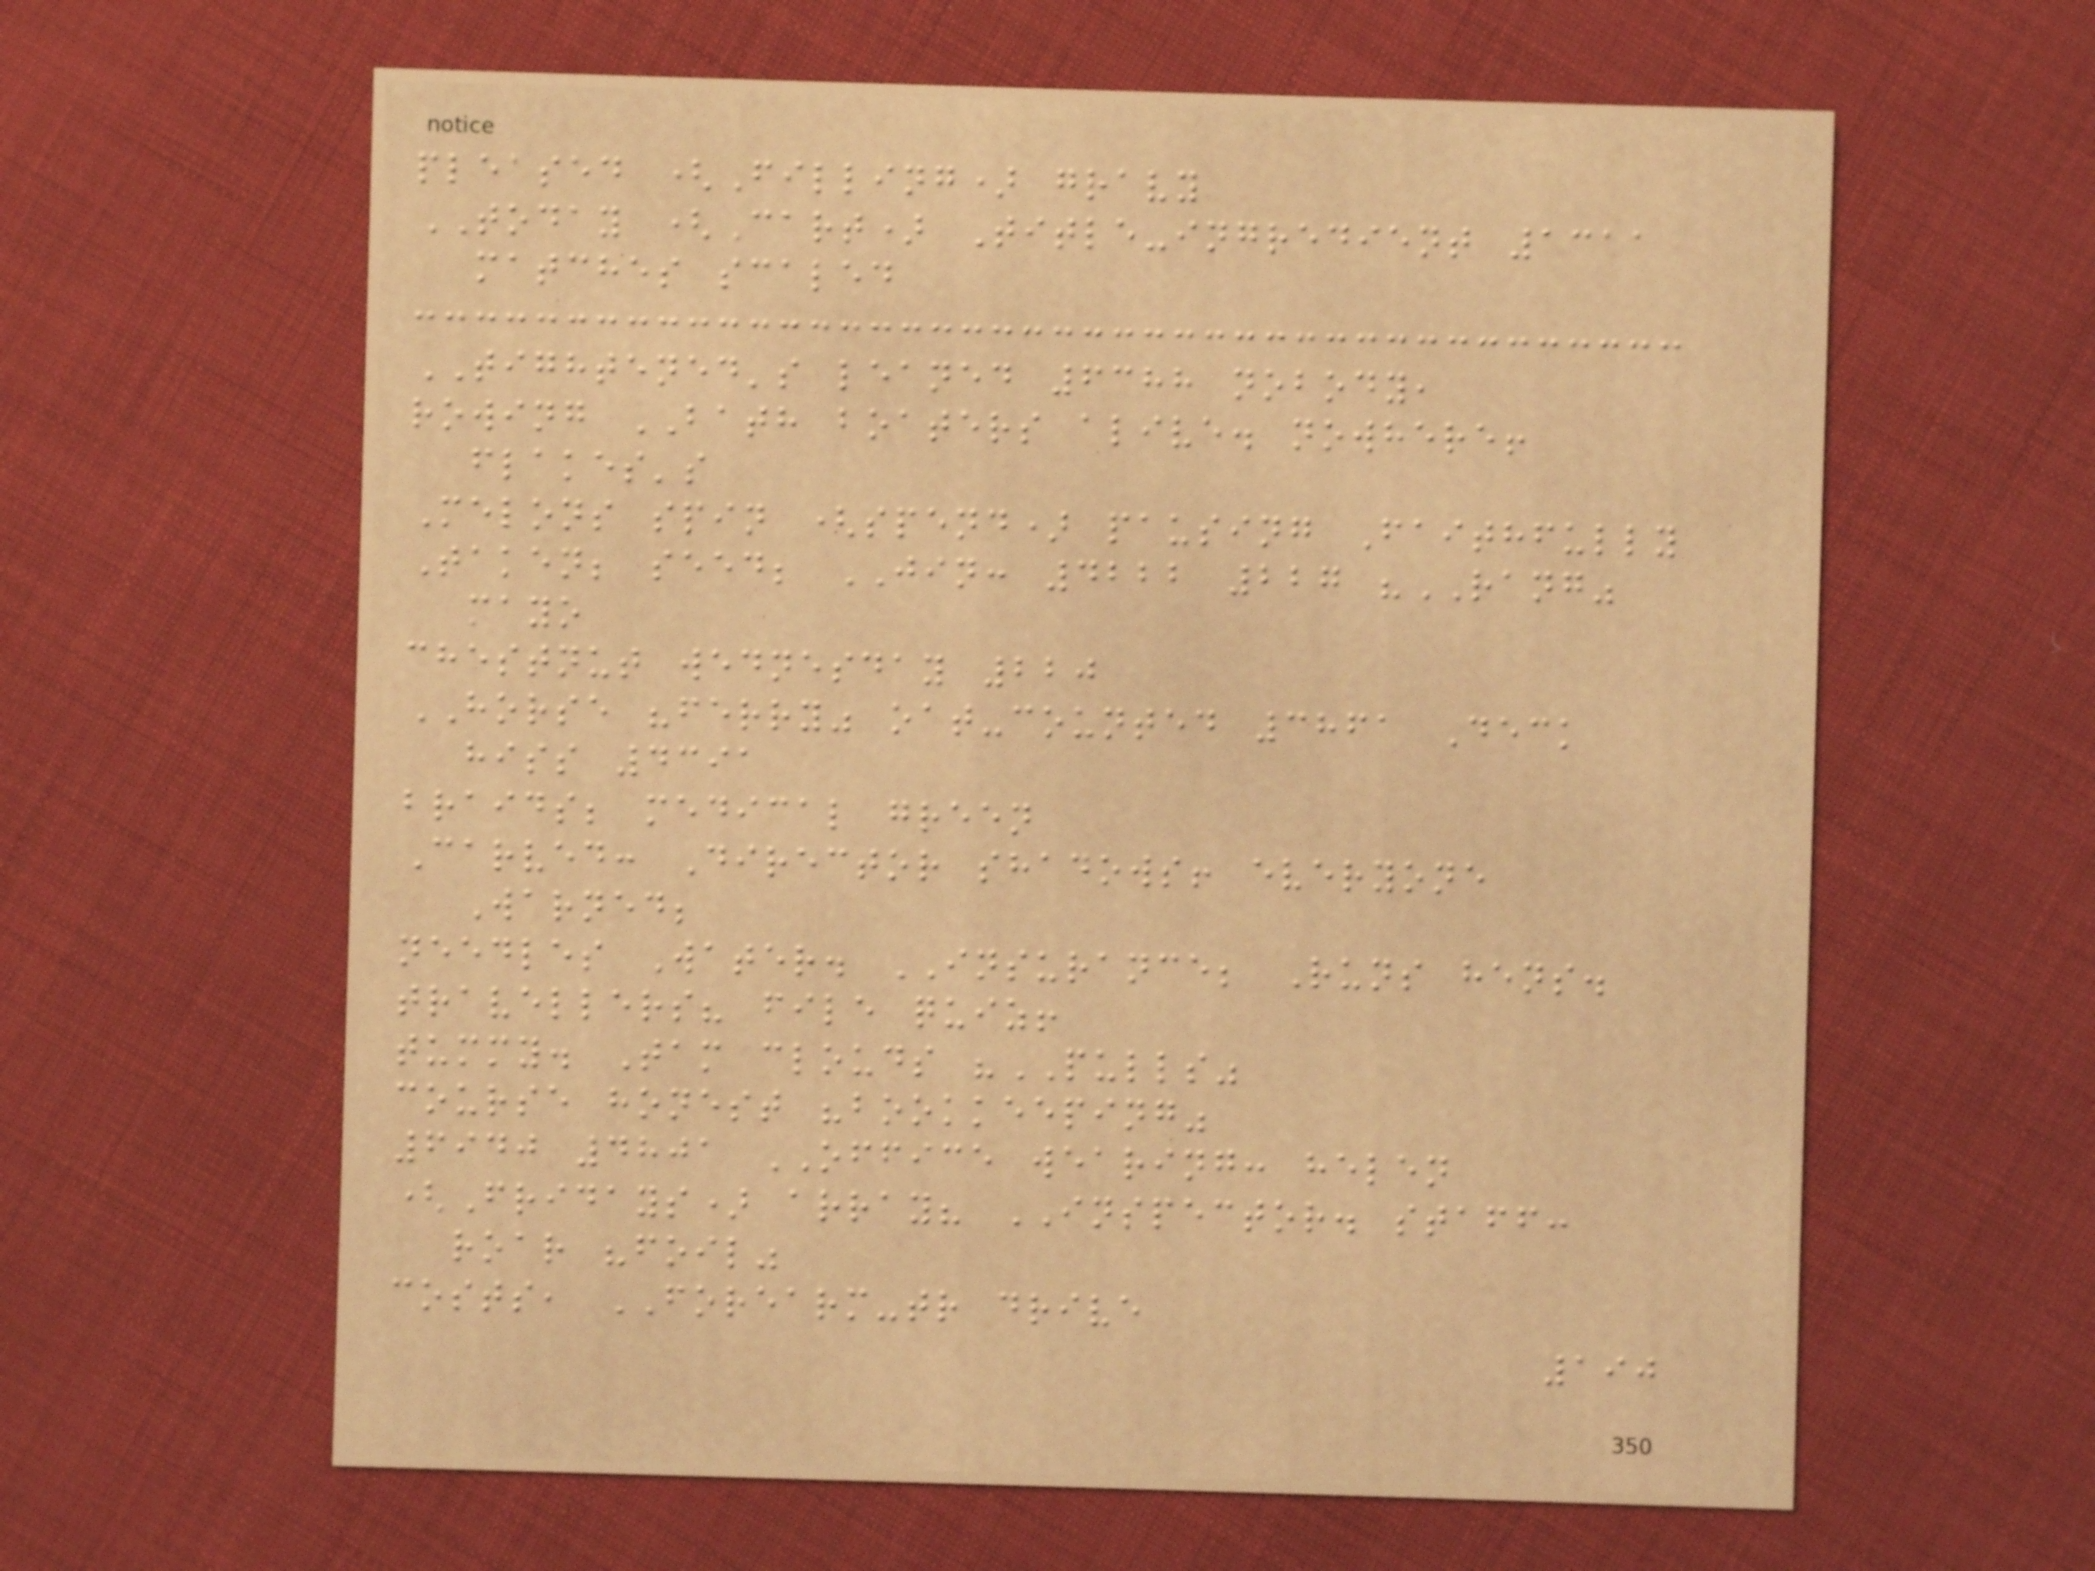pleased (Filling) gravy
TODAY (Cart) Title-ingredient 1311
matches scaled
TIGHTENED's leaned 6388 nobody,
rowing BATH boaters alive. nowhere!
flakes's
Melons spin (spend) pausing Faithfully
Taken; seed; JIN: 4222 227 "RANG"
mayo
chestnut wednesday 220
HORSE "ferry" oat-counted 3861 Deck
hiss 4391
braids; medical green
Carved: Director shadows! everyone
Warned;
needles Water. INSURANCE; Runs hens.
travellers? file quiz!
tummy. Tam clouds "PULLS"
course honest "bookkeeping"
6940 4801 OFFICE wearing: helen
(Fridays) array? INSPECTOR. staff:
roar "foil"
costs, FOREARM-tr drive
190
